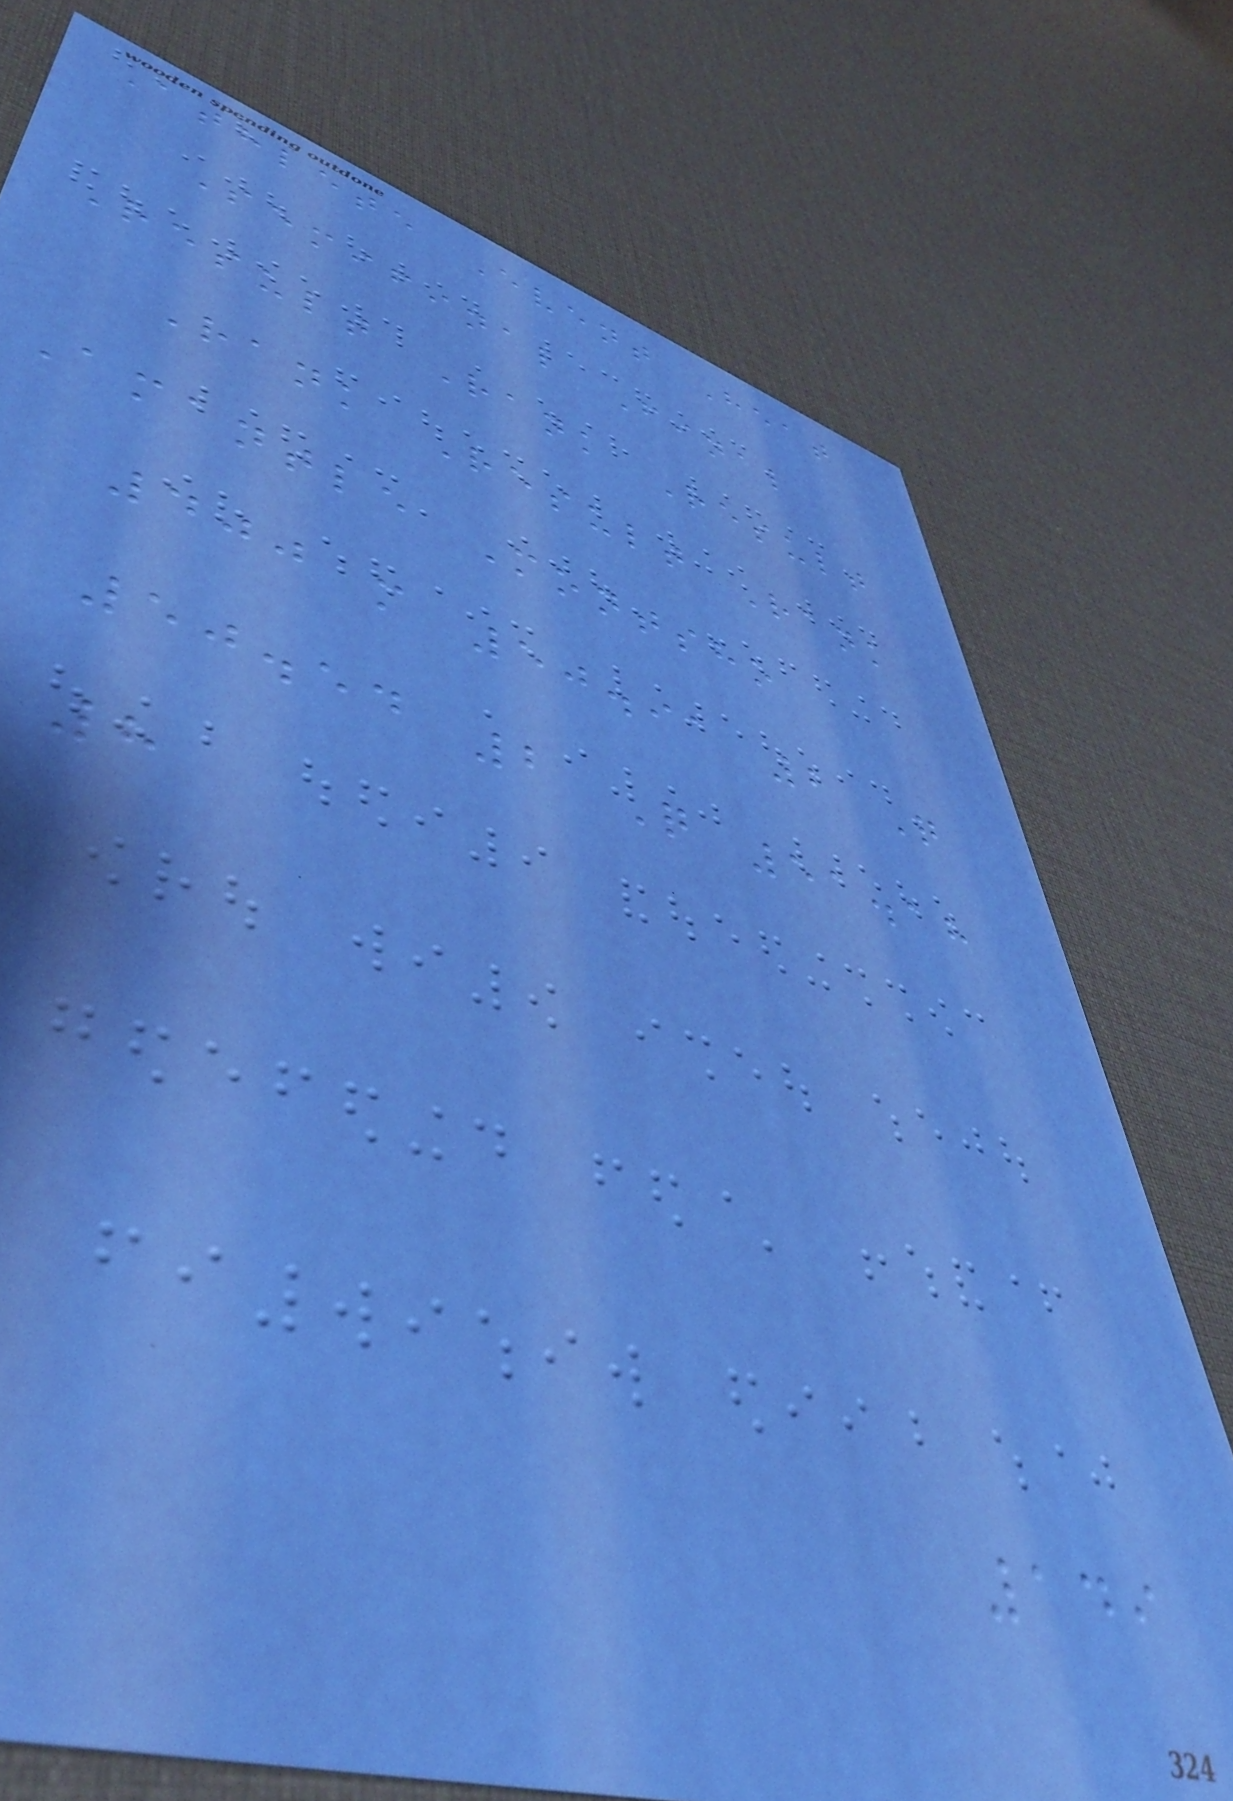Athlete Event Heat
Semifinal Final
Result Rank Result
Rank Result Rank
Amantle Montsho
400 m 50.91 2 Q
50.54 2 Q 51.18
8
149
